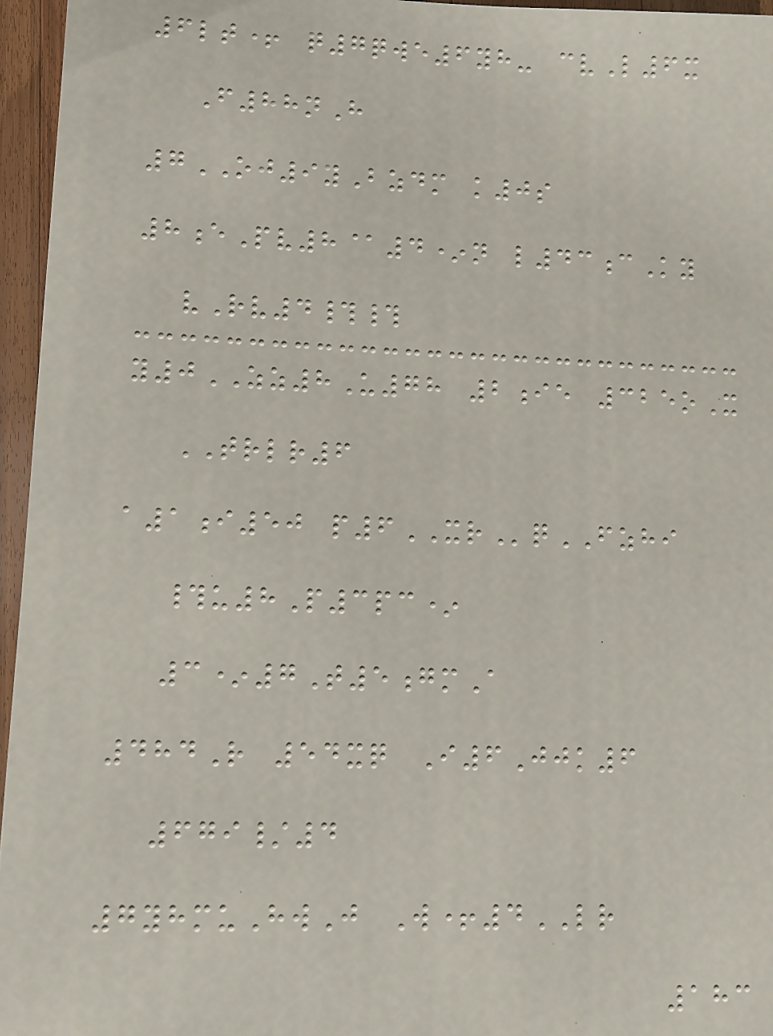6lt+ q7qwe6yh- cvL6x
F88nH
7OJ9yBzdm k0s
8ePv8@4*n l43cKy
vRv4##
y0ZZ8U78 2ie 325oX
TRLR6
a1i50 p6XRqFZHI
#u8P3pc*
3*7T5gmA
484R 54xq I6Jjk6
679/4
7yhmuHwJ W+4LR
183
